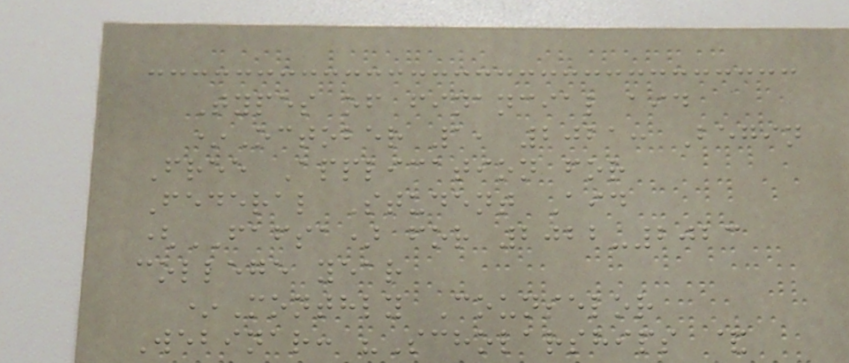Types of financial aid
*October 1, 2021: Begin
Free Application for
Federal Student Aid
(FAFSA) for 2022-2023
college year
*Monthly Counselor
Webinar: "Scholarships &
